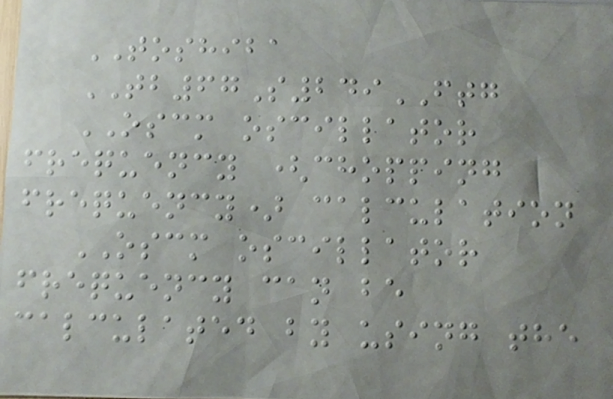TOSHIBA
TB67S249FTG
OSCM oscillator
frequency (chopping
frequency) calculation
OSCM oscillator
frequency can be
calculated by using the
